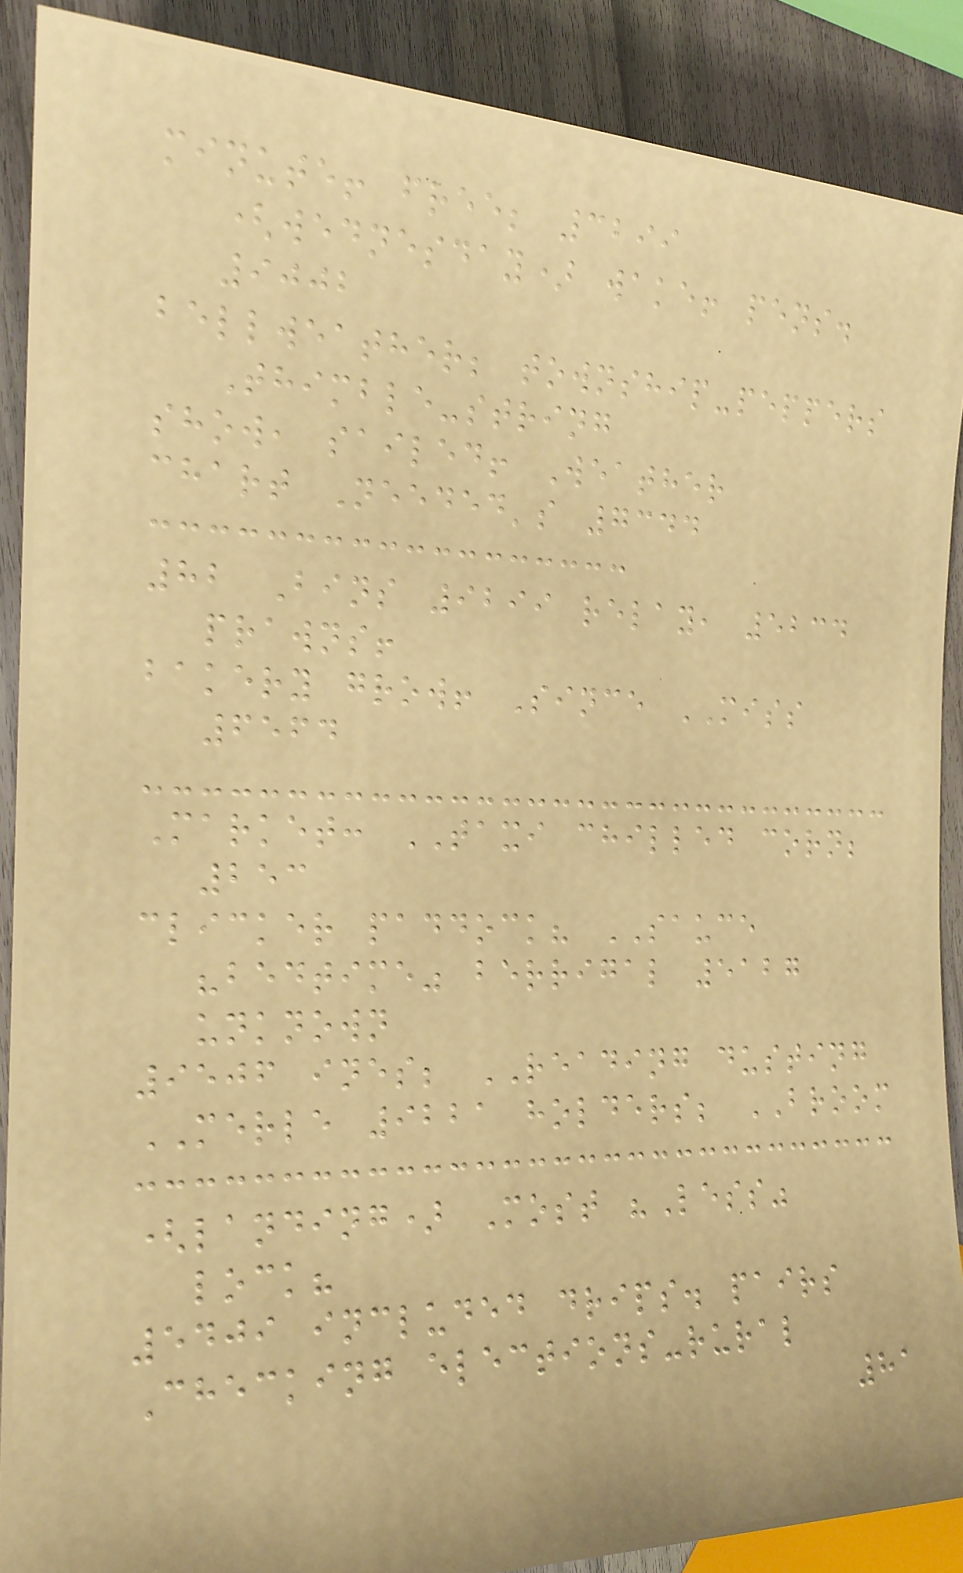minute! free; 3299
(wednesday) wake! pens.
9002
bellweather; township-peppers
Thimble-string
show, sailed! Weather
chart Needed's 7344
82 Bins 9299 relay, 5234
prawns!
bakery grow! Since MISS
6564
Market: TAXI chilled corn;
253
clicker paddock? SAUCE
"bedtime" berrigal 5127
unknown
9506 ines; READING dusting
MERLE 9221 holders; BROOM
(landing) Most "Less"
lock?
5409 included drips. pairs
Checking elections-rural
81
